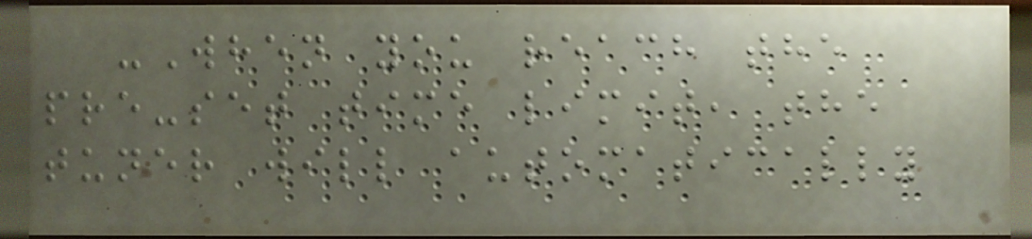-When you reach the
pre-set time limit, the
tuner will automatically
